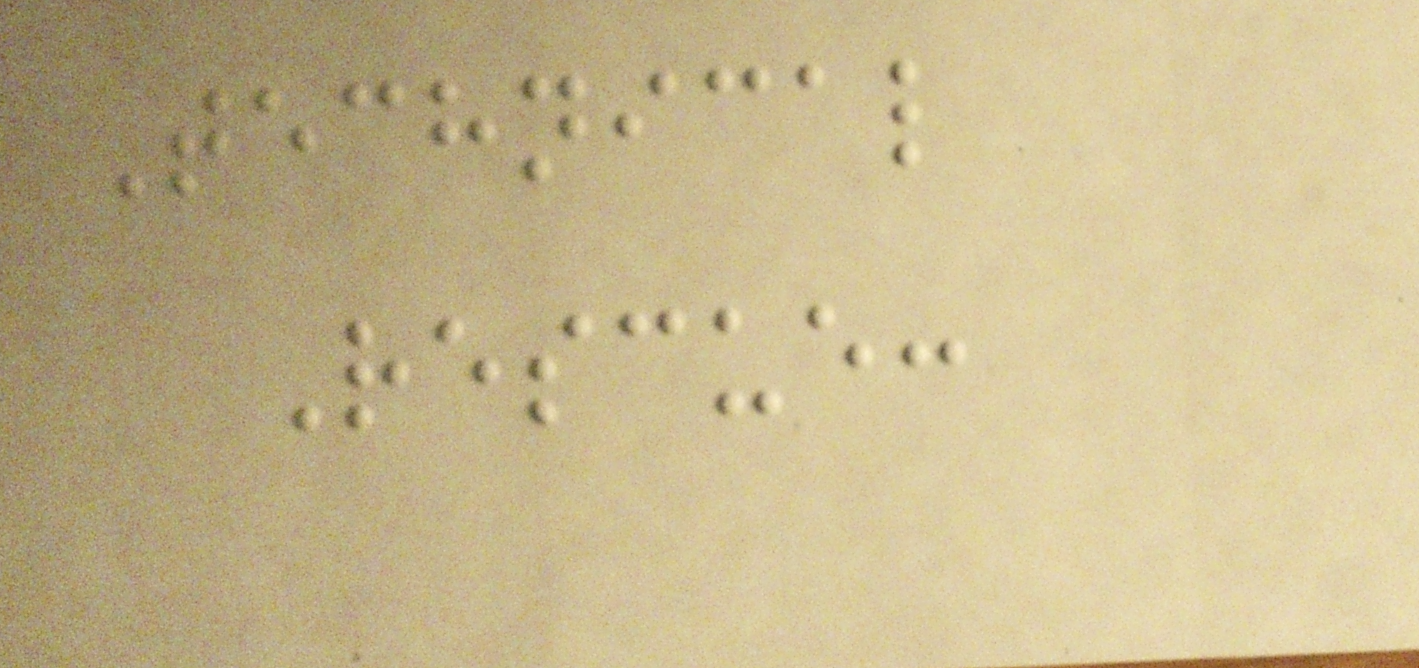Technical
Rescue:
